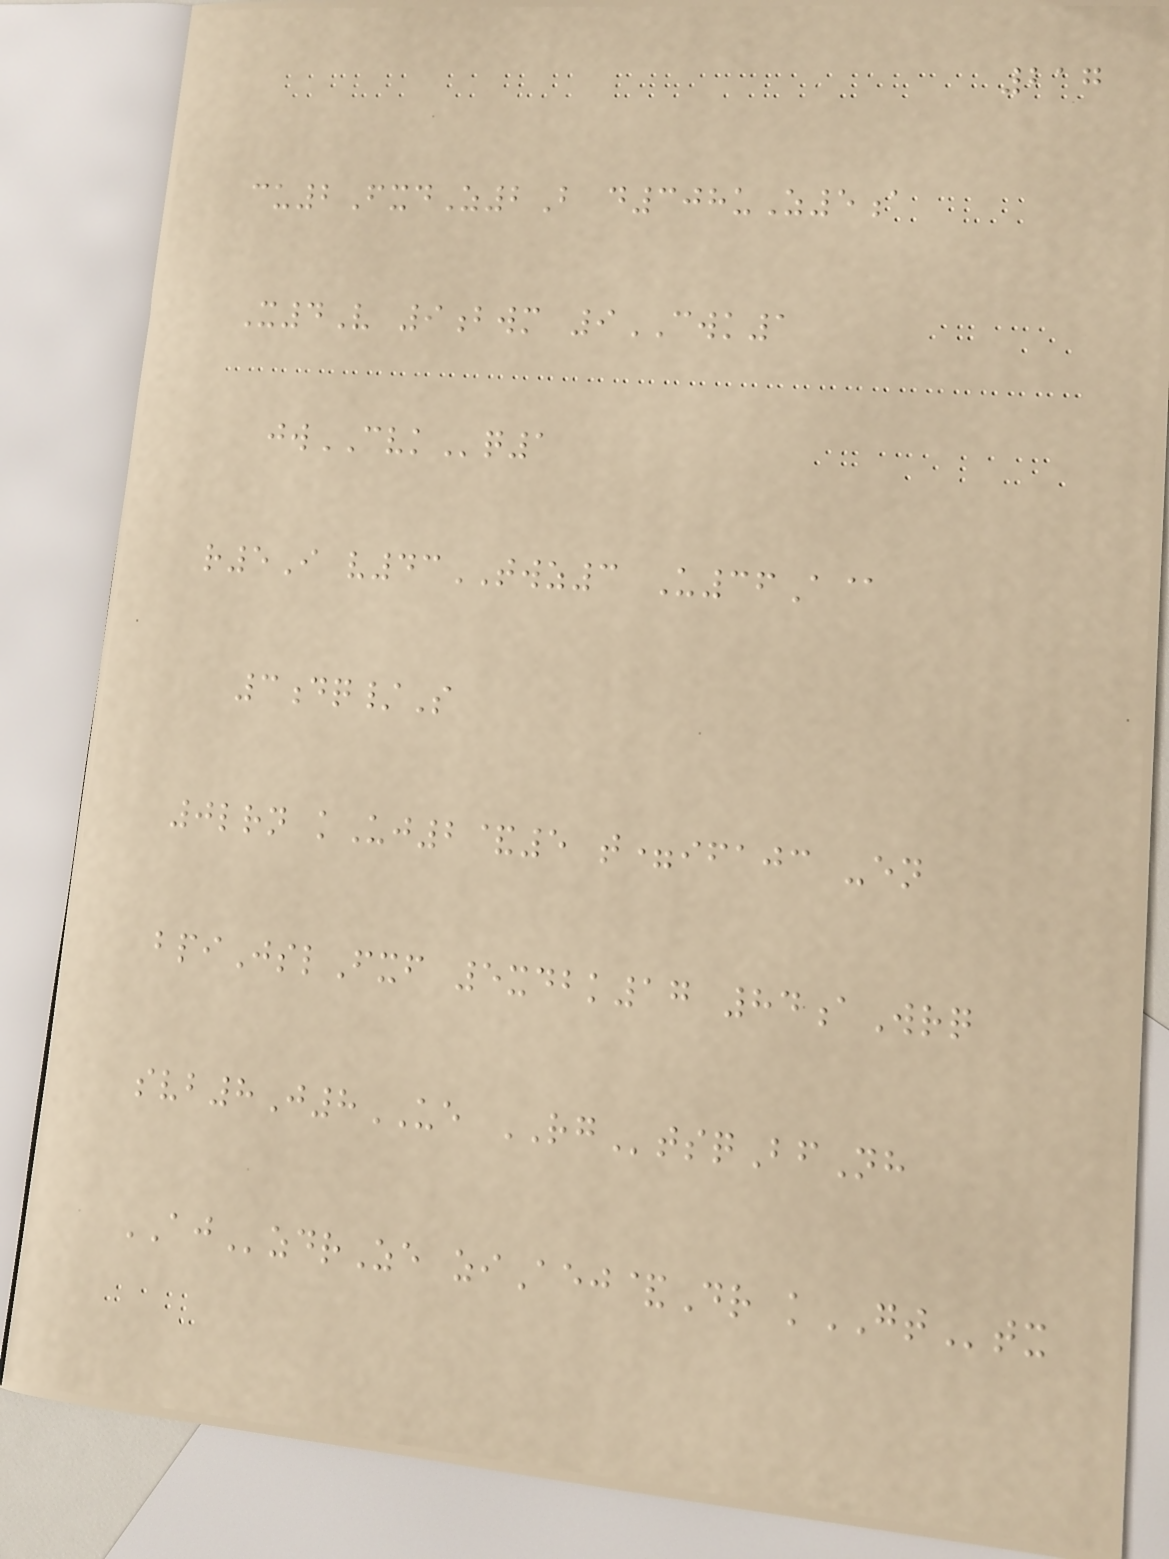217
cu2FxdZ2B d308uZ5a
X4V 9bwm 9CWK1
jwCVKq1
r5I v43TWZ3 U36A@
3dq/S
0lrn kUj2&5 t=ifajc -en
bpiJslFxf 5xdbk17 84aWrq
svb8J8UE RGtsqBfNh
AJzdrZe ziAej&Dr kGTtx
